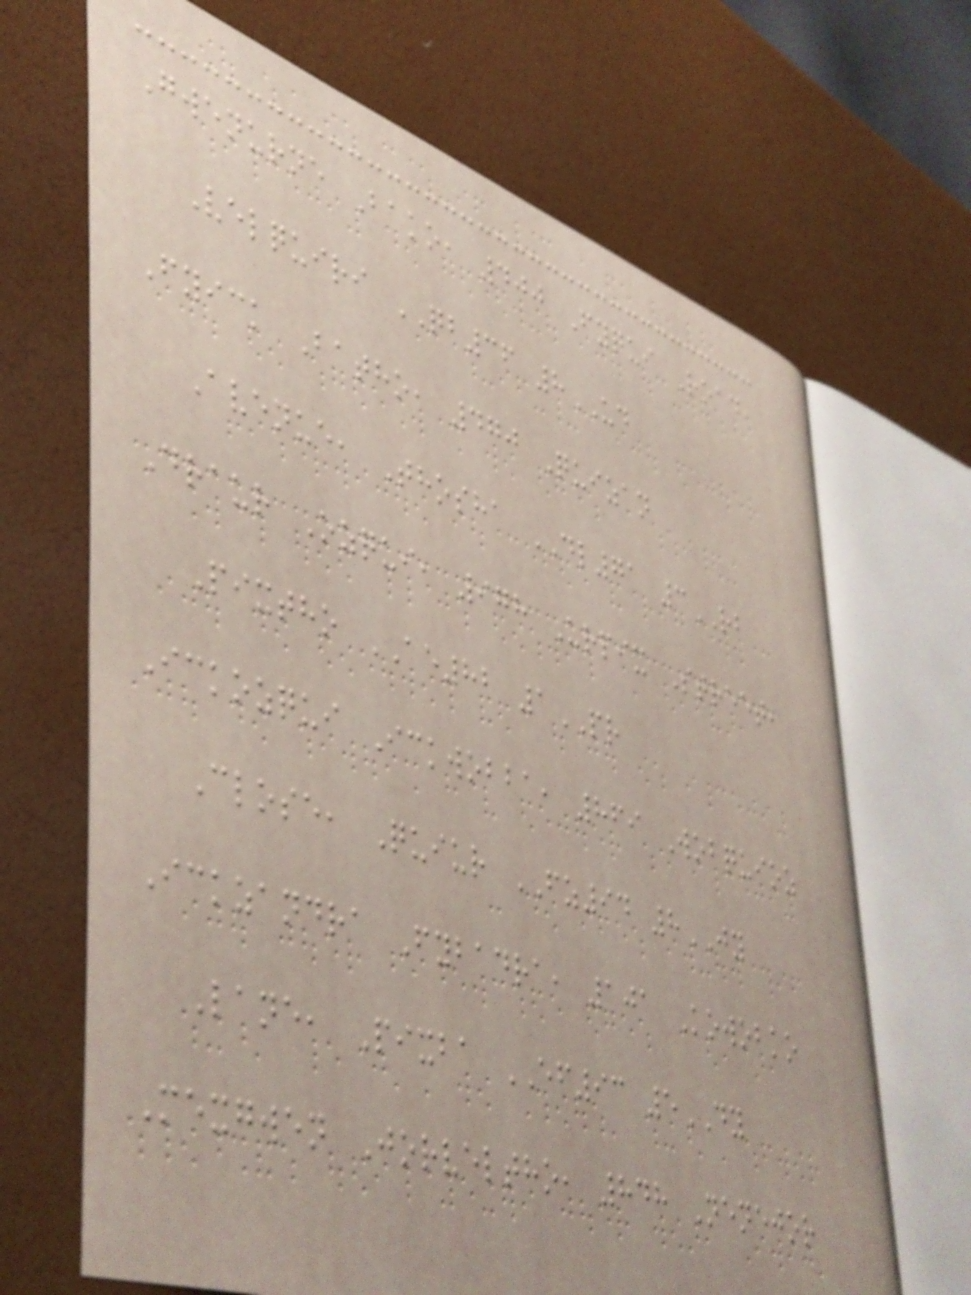Gwenurne Bako, 400 Fyqui Road,
Velquiri QB36 8UD
Fyick Batho, 470 Quizan
Avenue, Thosha DL71 3RB
Draur Ozqui, 978 Urpix Street,
Pixtho AE82 1PR
Ickozqui Ickwobba, 869 Wobquioz
Close, Quiur FZ94 8JY
Ickzandra Fybadra, 101 Kowobko
Lane, Pixba EF93 5DY
Mexgwen Jorveltho, 848 Nenejor
